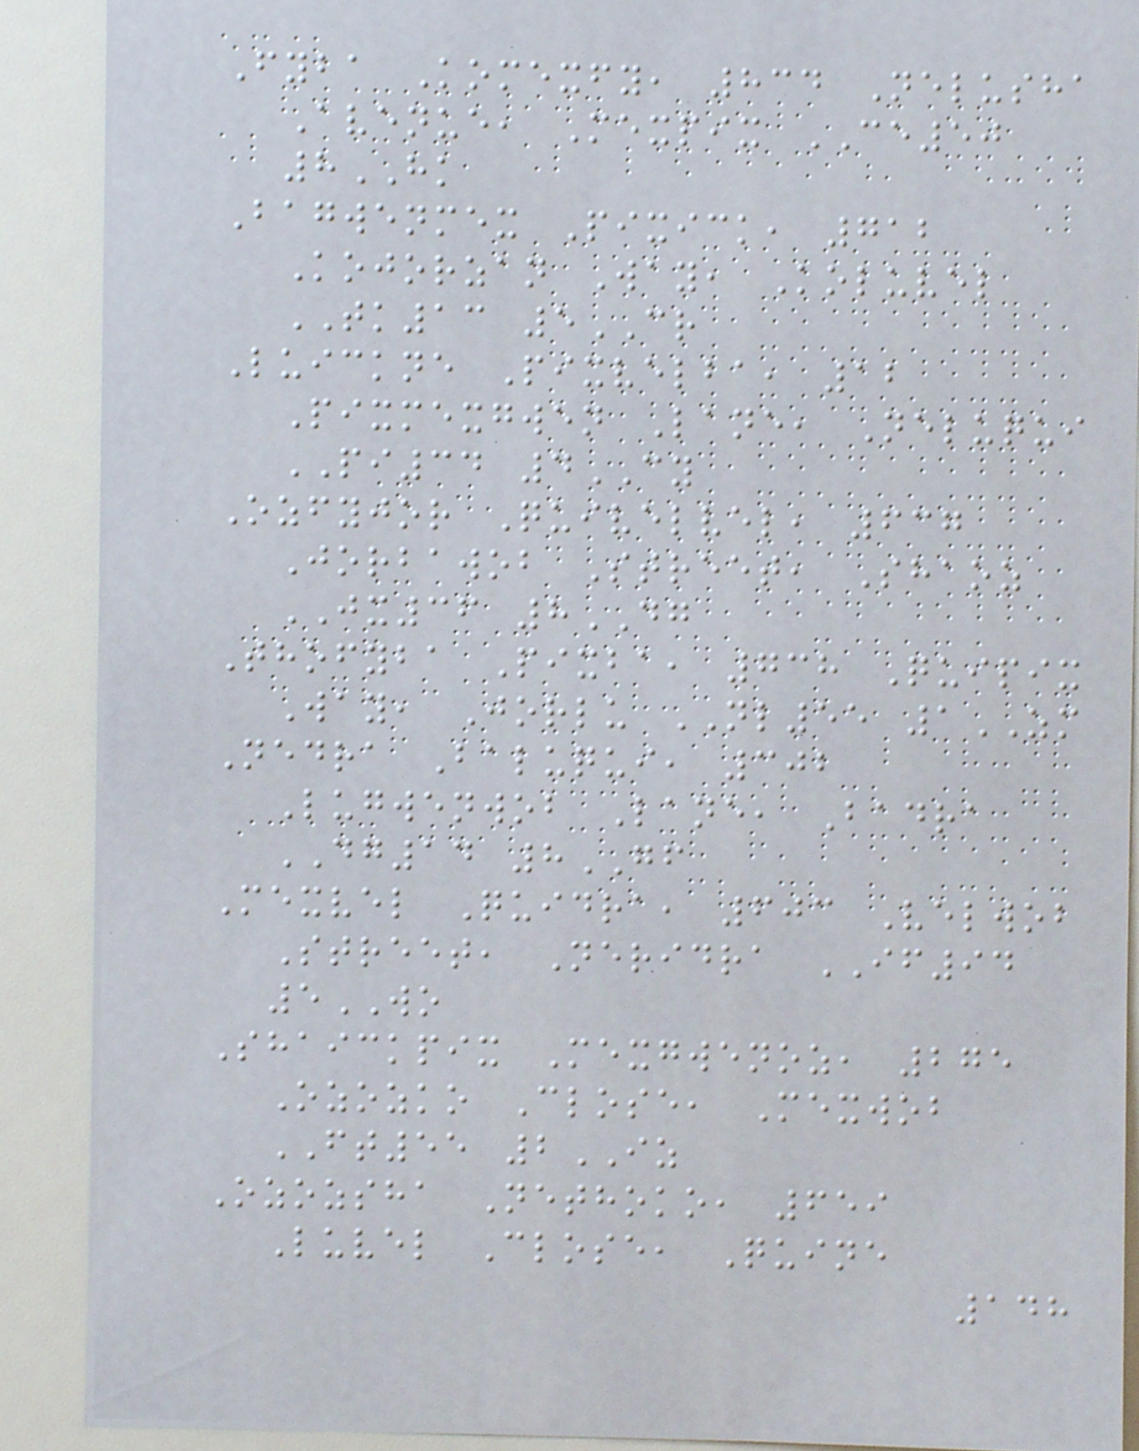Fyba Komexfy, 834 Nelusha
Avenue, Mexpix CE50
8HK
Bagwenmex Pixick, 712
Kojorzan Way, Koluvel
TK13 5CR
Luickne Pixvelba, 12
Pixmexgwen Lane, Neluqui
PI34 4CY
Ozfyjor Quivelvel, 637
Jorbawob Street, Shaoz
JX36 8DG
Thofyba Pixba, 738 Quipix
Way, Jorlu NL55 1ZM
Nedra Baluqui, 302
Lugwenwob Lane, Badra
DG14 8GF
Mexvel Quidra, 603 Velwob
Street, Neridra IF94
5WO
Shaickpix Mexgwenoz, 275
Ozozko Close, Mexwob
FT55 2IZ
Ozozsha Nethoko, 659
Luvel Close, Quine
148
